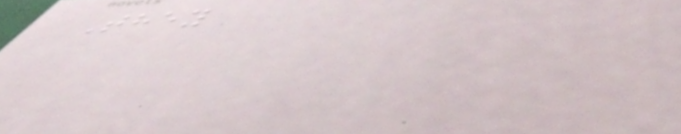They
